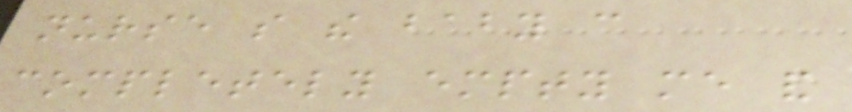nurse so the baby can
completely empty me and
